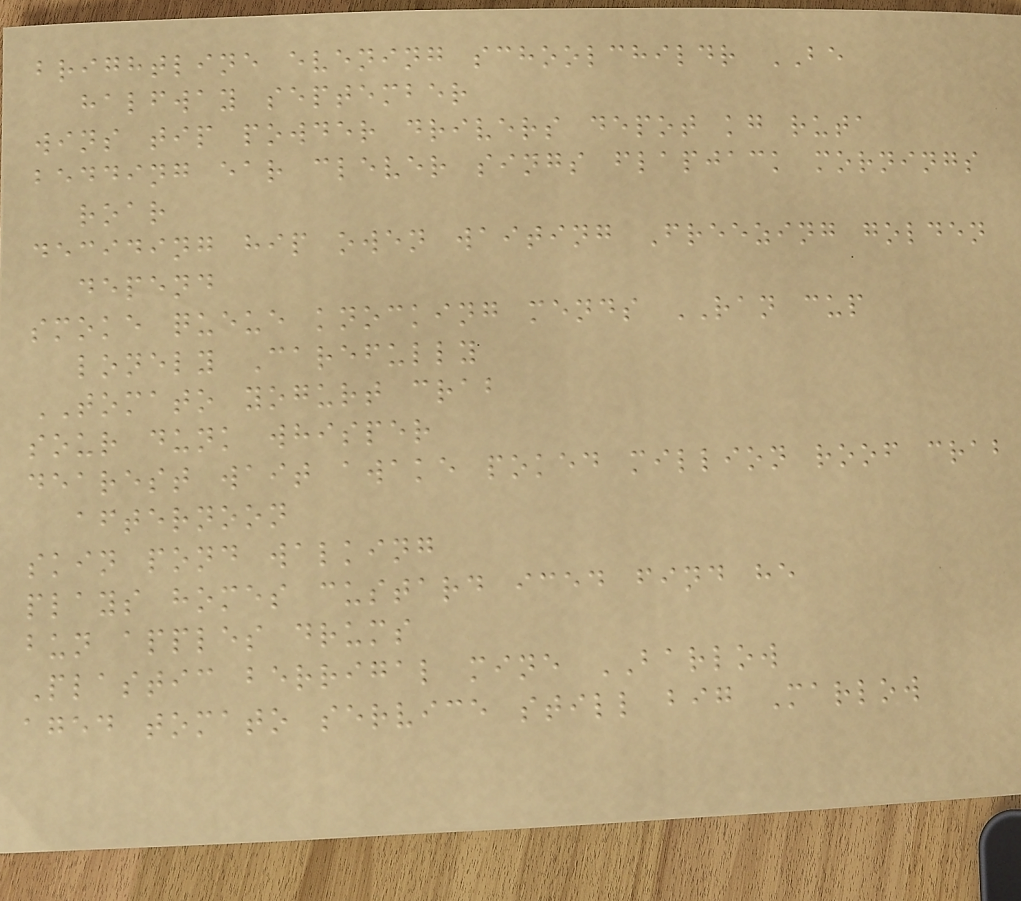brightline evening schoolchildr BE
halfway september
wins tip powder drivers depot kg ruta
bedding ear clever sings flapjack mornings
roar
deciding hip owen waiting Freezing golden
depend
smoke queue knocking mends RAN cup
lonely Carefully
TOMATO yogurt crab
sour dunk whisper
dearest wait awake poked million roof crab
afternoon
skin pond walking
plays homes custard iced find he
bun apples drums
Plastic berrigal mine BARLOW
aged tomato service still big Marlow
